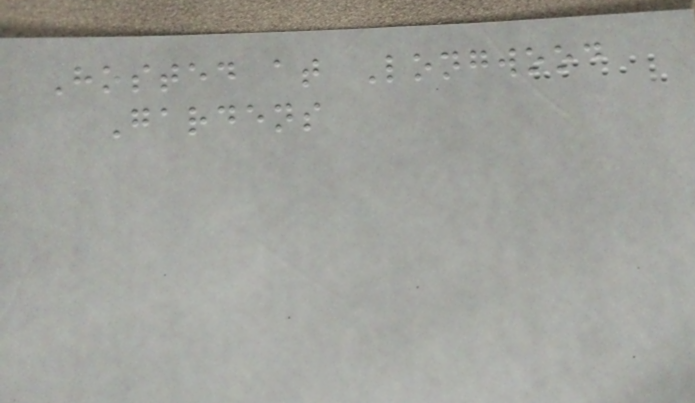Hosted at Longwood
Gardens
